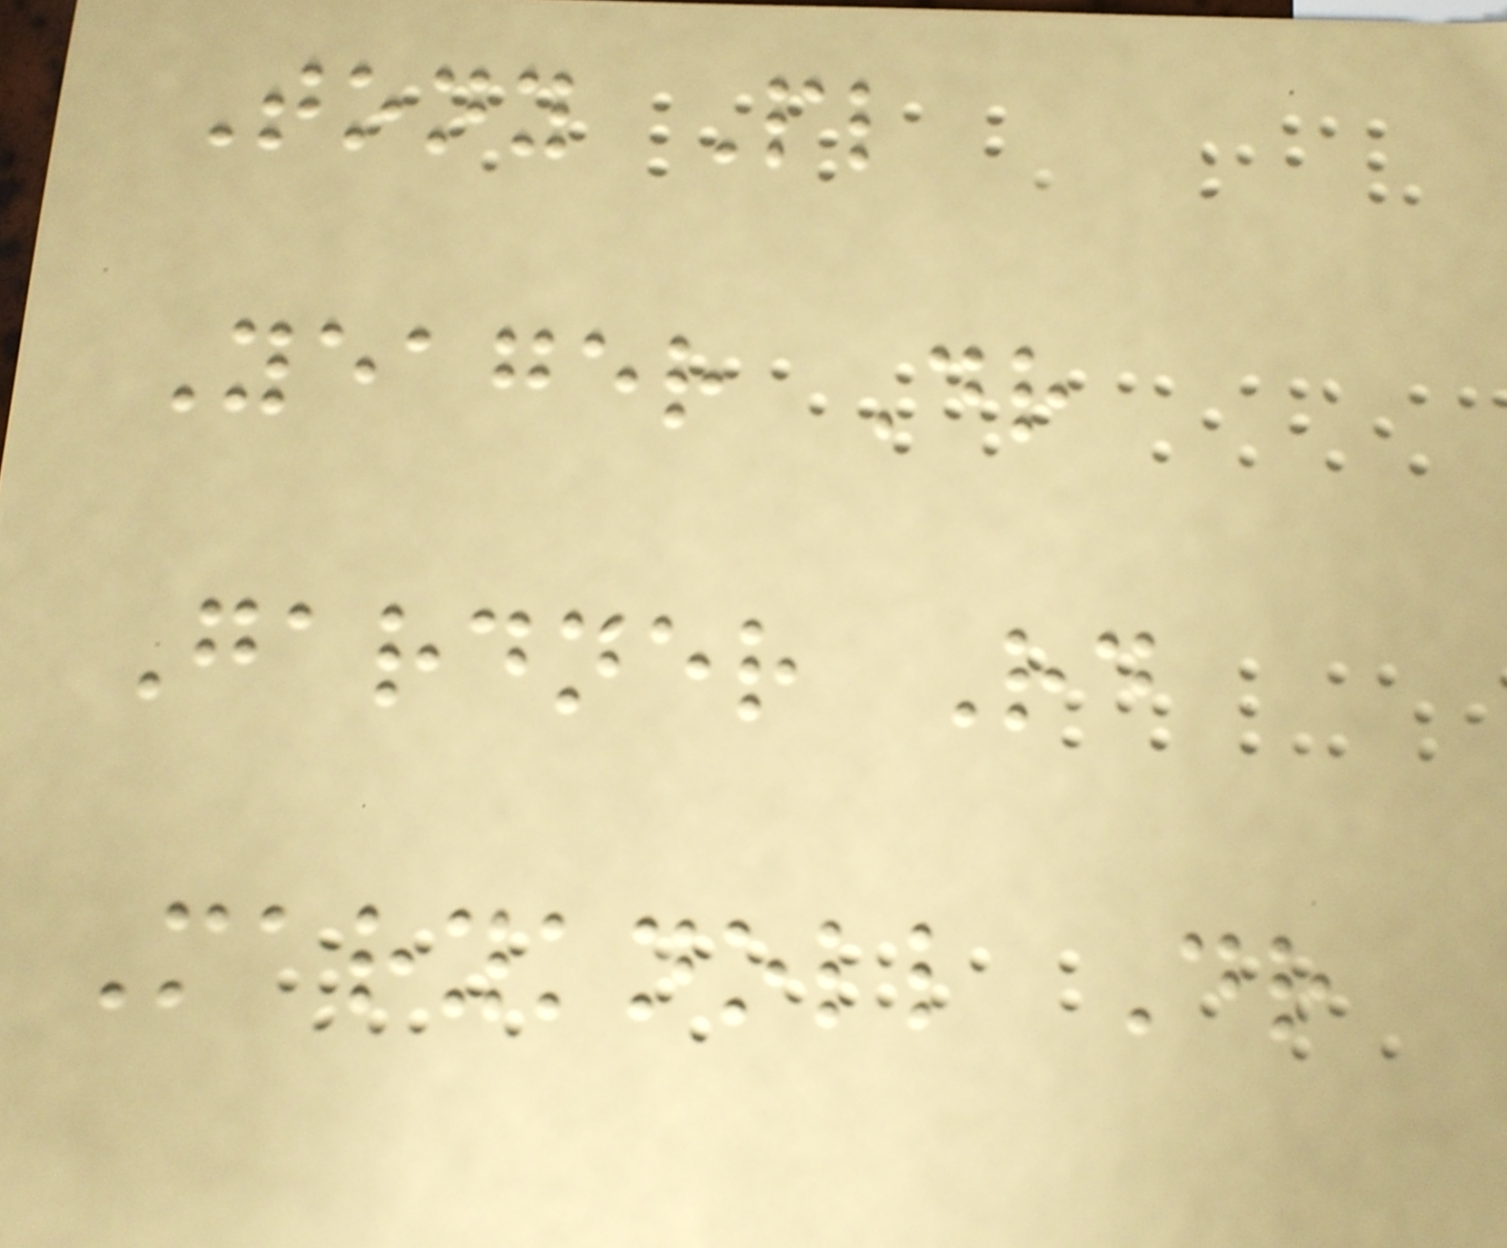Tony Pl
Yeager Dr
Gardner Rd
Maryknoll Dr
